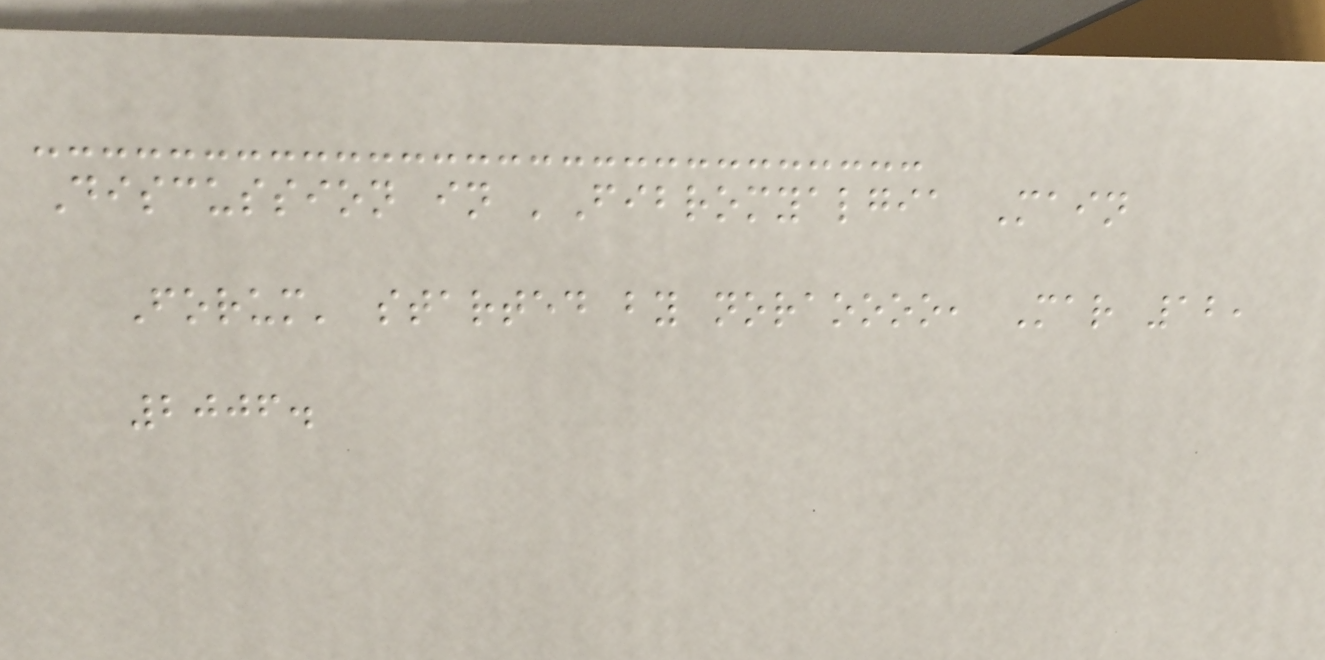Discussion in 'Fibromyalgia Main
Forum' started by noraoooo, Mar 12,
2006.
